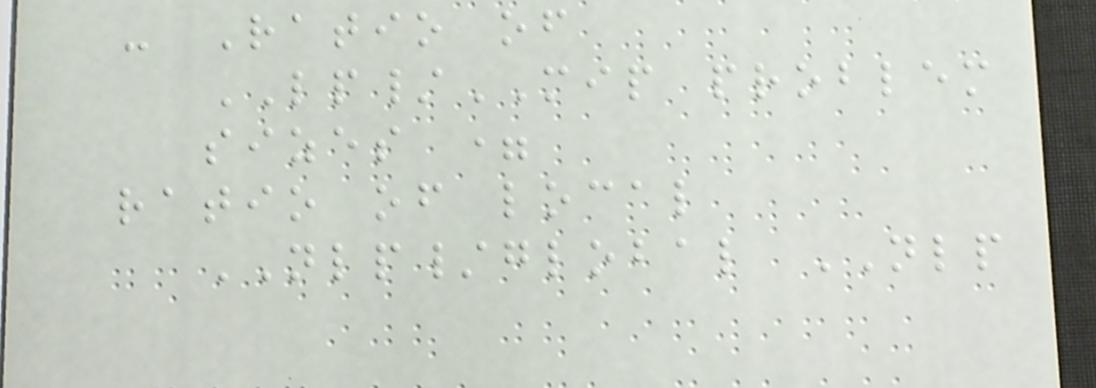- Ratio of
LP/MIP problem
sizes =
ratio of local
NLP/global NLP
